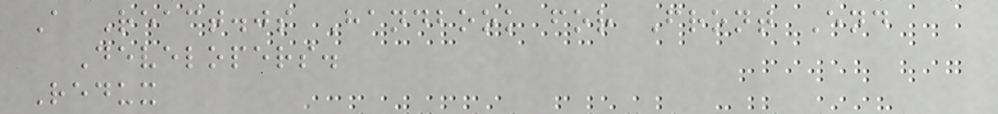A React.js Handbook for Front End
Developers.
Redux
